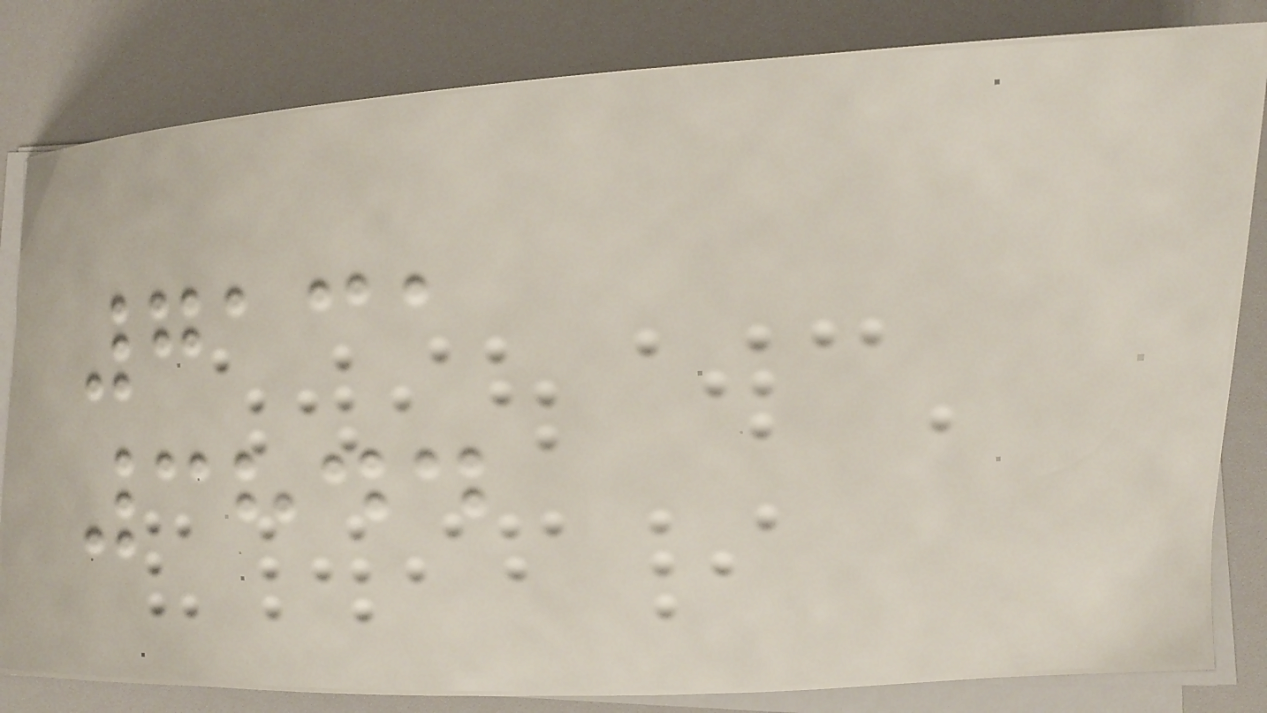7131
3844
